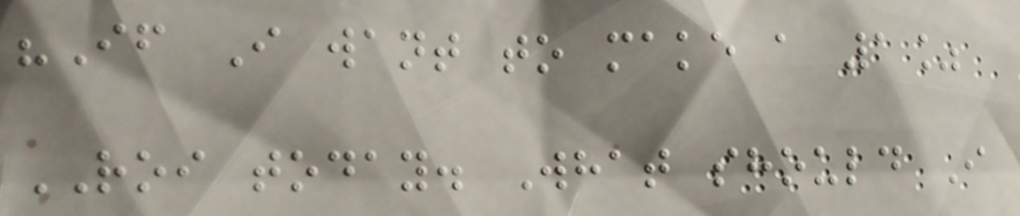"If I want to make a 1%
ROI today. What should I
